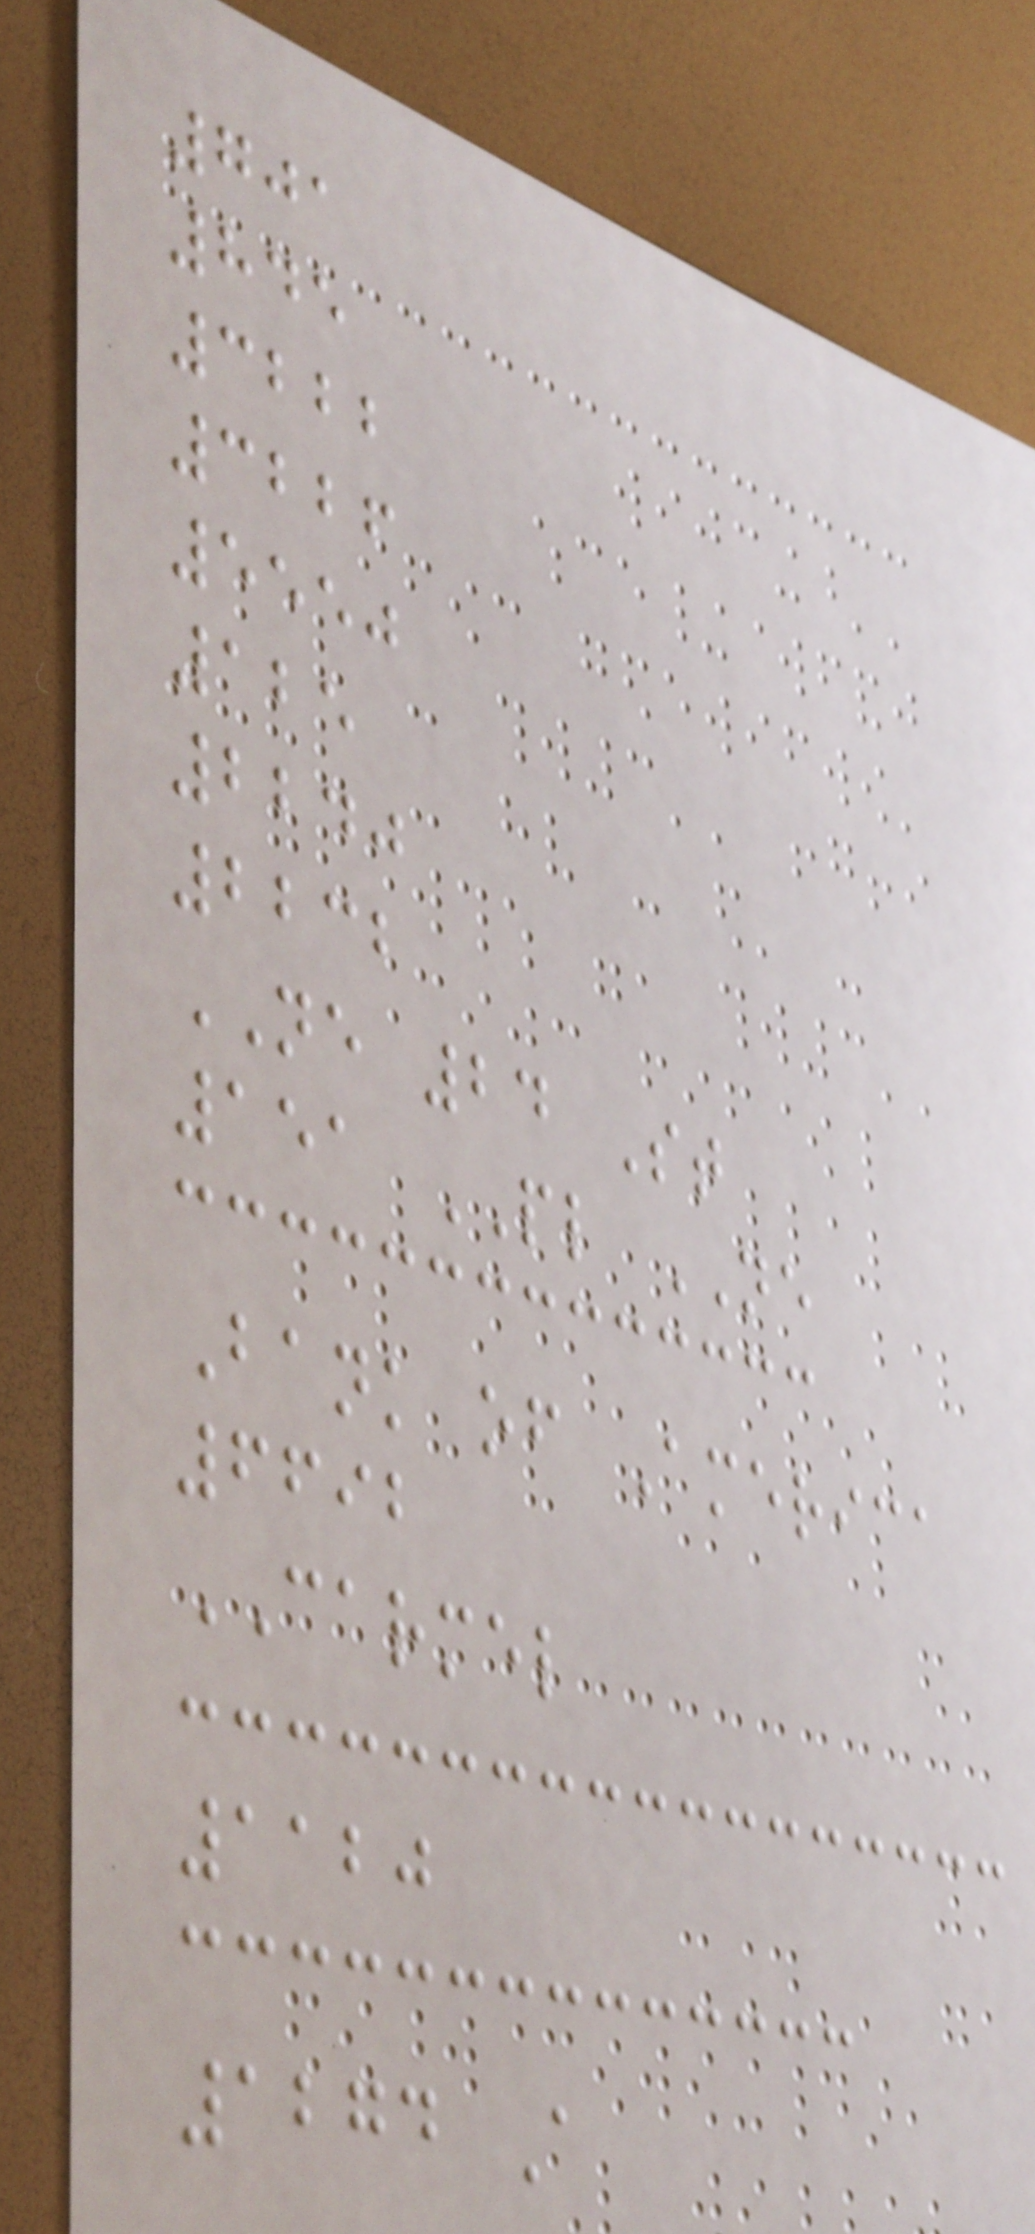701
845
3222
3226
5550
125
2240
2232
NE 24 St
151 PL NE
Bank of America
6692
CARMEL
1120
1274 A
